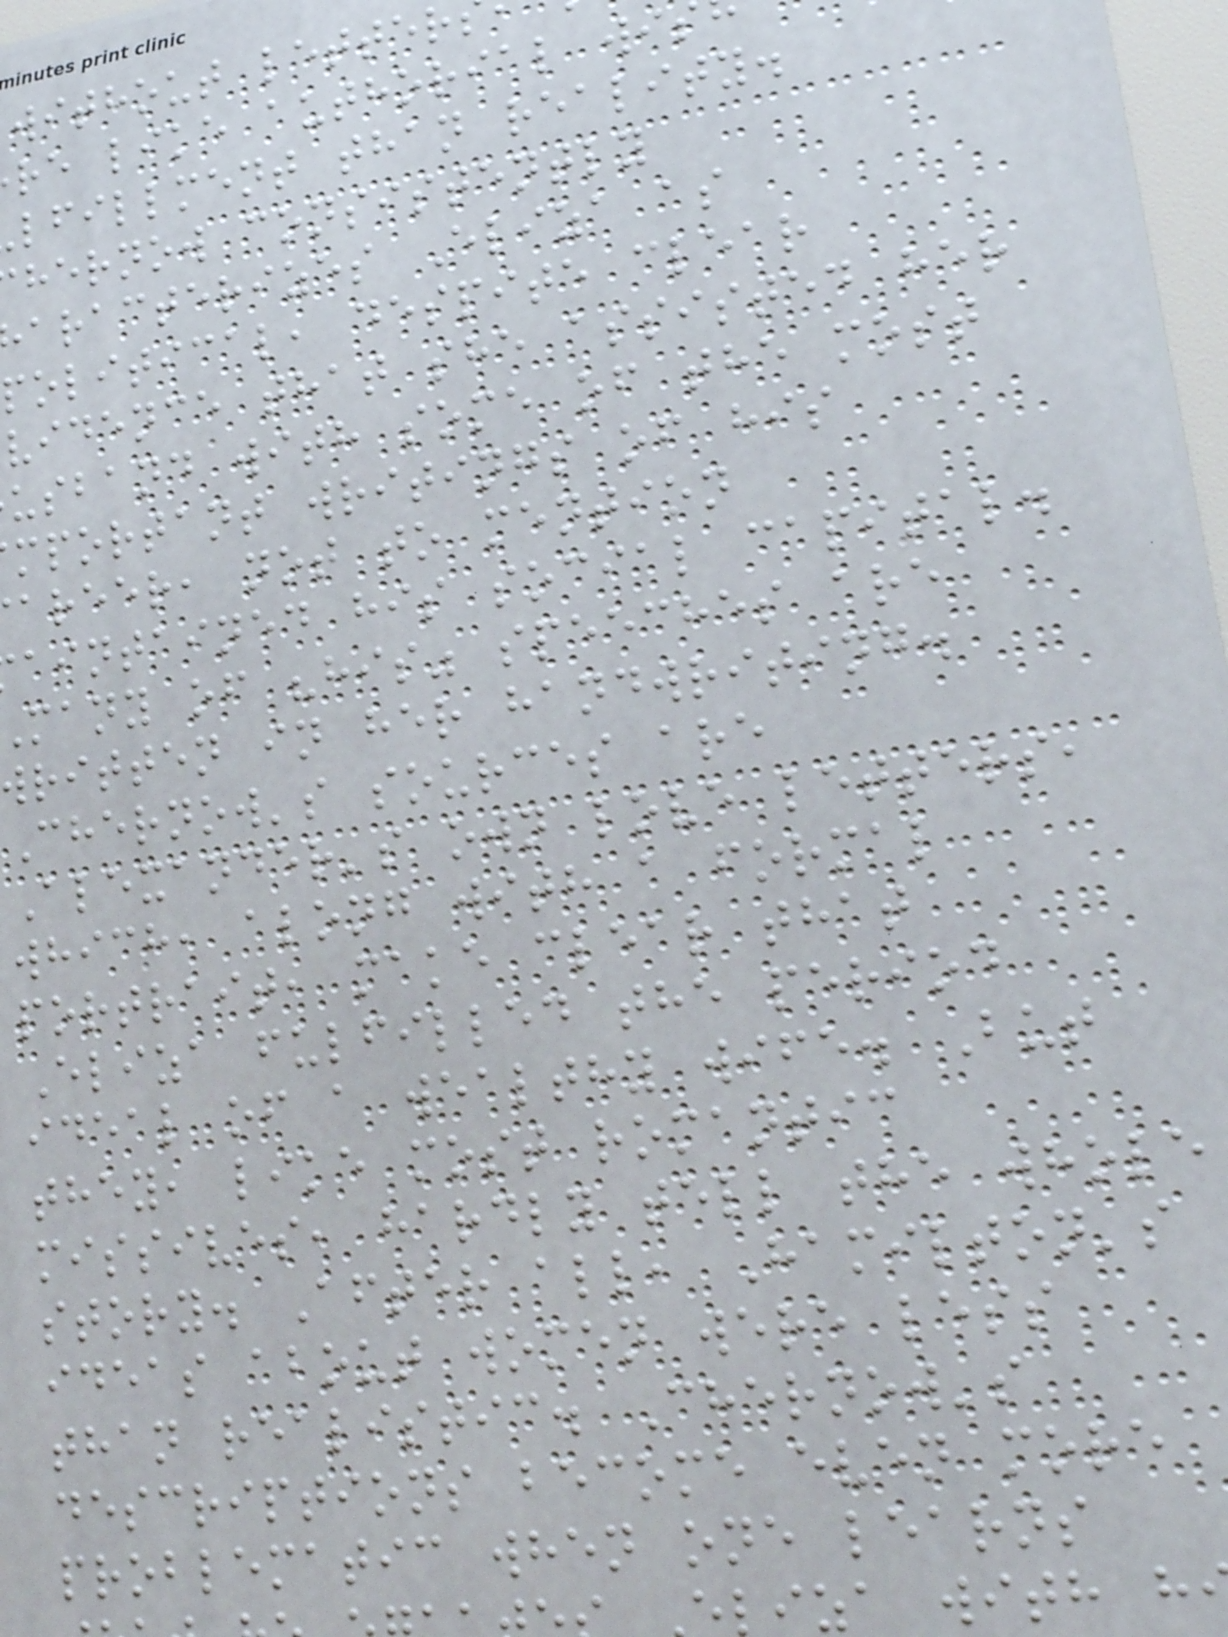without letter
re like authorial wi
lfillment than reality.
hernow consistently
aracterizes Eliza as
political, despite clear
vidence that she assisted her
usband with some of the most
mportant writings of his
areer, not to mention
aintained his social capital.
many of "his" speeches are
ritten in her handwriting.
Chernow's sources are
Alexander's own love letters,
which, along with a formal
portrait, make clear that
Eliza fulfilled the period
ideal of a wealthy wife. But
they, like most romantic
missives, hardly tell the whole
story. After all, Hamilton's
ideas about women were less
than realistic. Chernow's
descriptions become even more
problematic when one learns
iza with h
